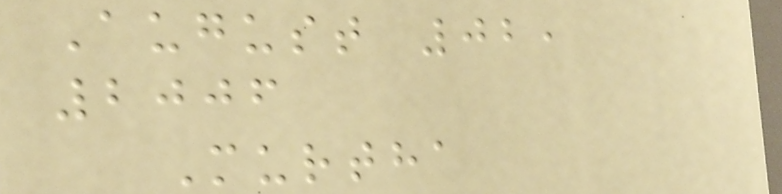August 02,
2006
Murtha
